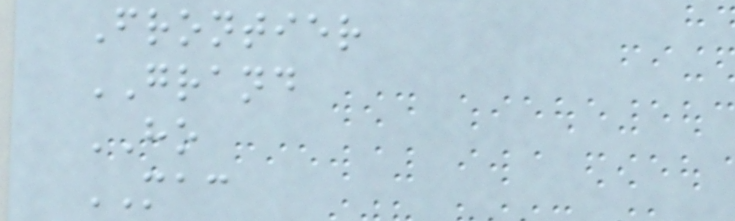Frontier
GRAND
HO
MAC
